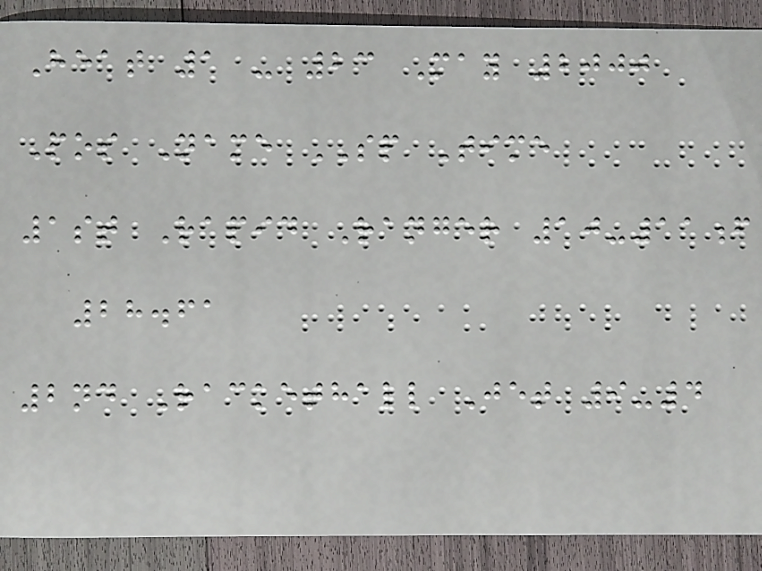Heat 1 - 23 May 2000
Pos Name SP Time
1st Rapid Ranger 10-11f
28.61
2nd Rackethall Jet 9-4
